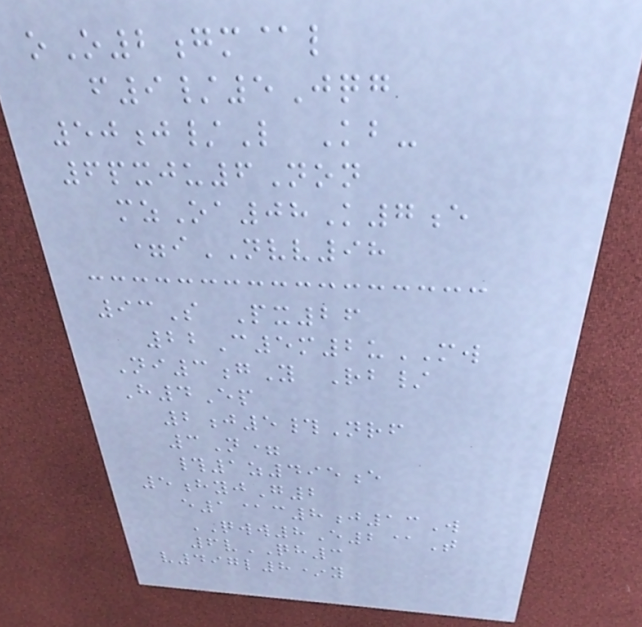oO2gm@l
f9/5Jqg
50j/L Kb-
6pxju6Non
mzOa08K7e
=iNVV98
93S Px26
22C5m2uMW
Ni3gY Rb/
H4Ep
2j5#Nrf
3N=
#1z495e
5hyjG2
e1@c8j13W
QWW8E2@T
6vQH3
v497l8*y
